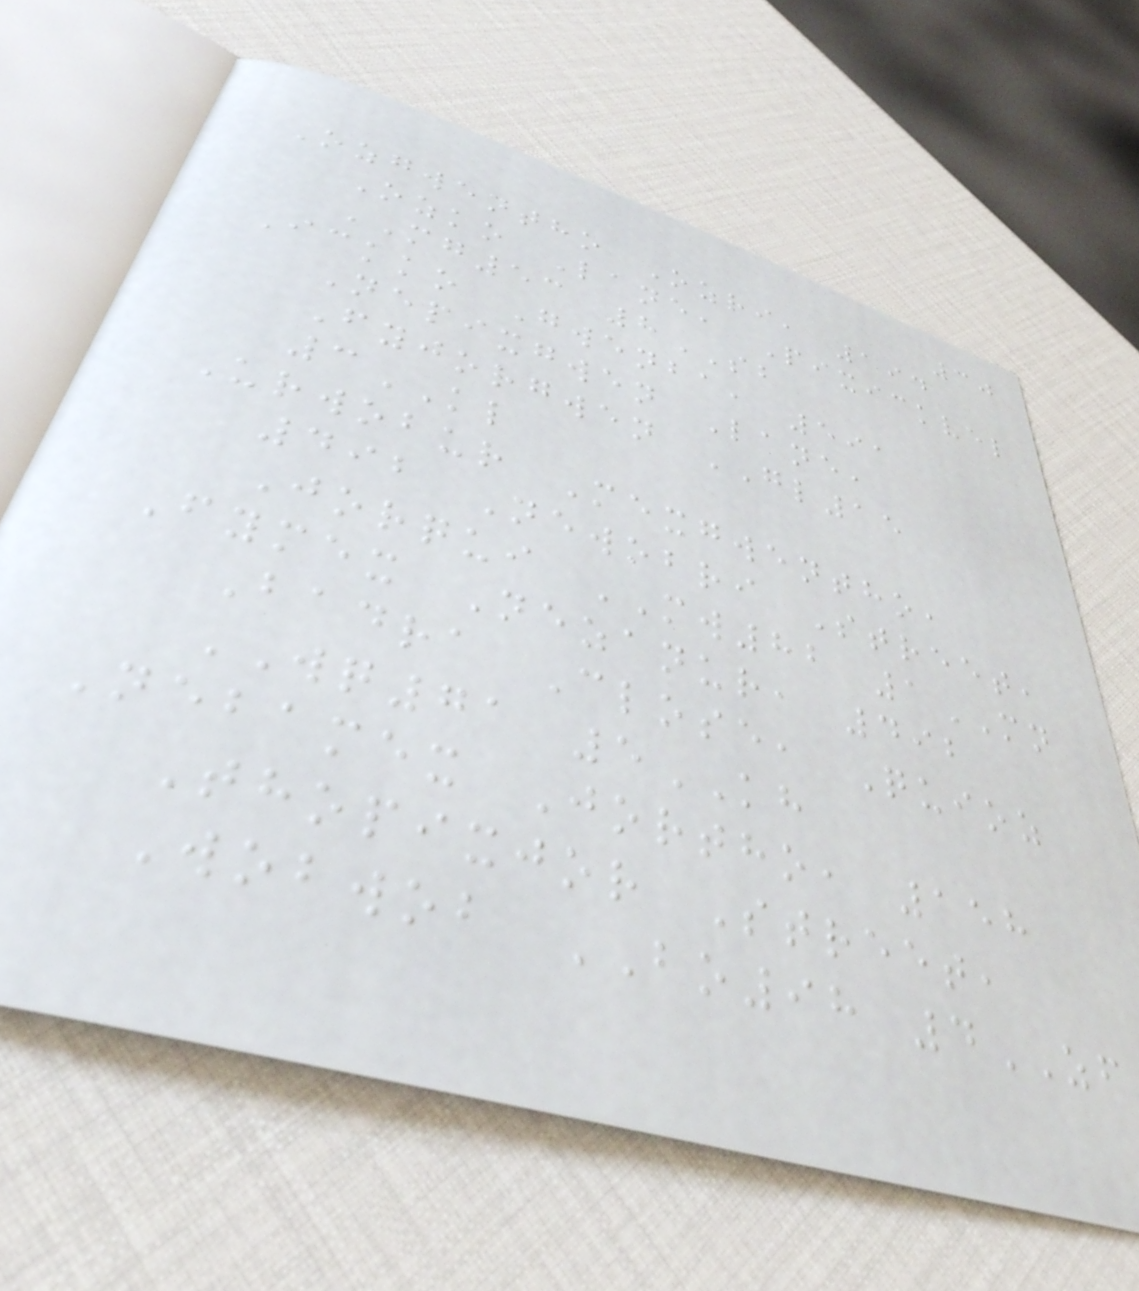30
Ozgwentho Ozri, 194
Ozko Lane, Pixickvel
MG53 8SB
Ickko Gwenba, 591
Nepixgwen Lane,
Fyjorgwen GL15
3KL
Urwobur Mexgwentho,
492 Newobri Street,
Jorqui MW82 1MN
Fymex Nezanur, 492
Badra Close, Quioz
WQ71 5KH
Nebamex Jortho, 158
Thopixjor Street,
Wobwob BO98 4ZF
